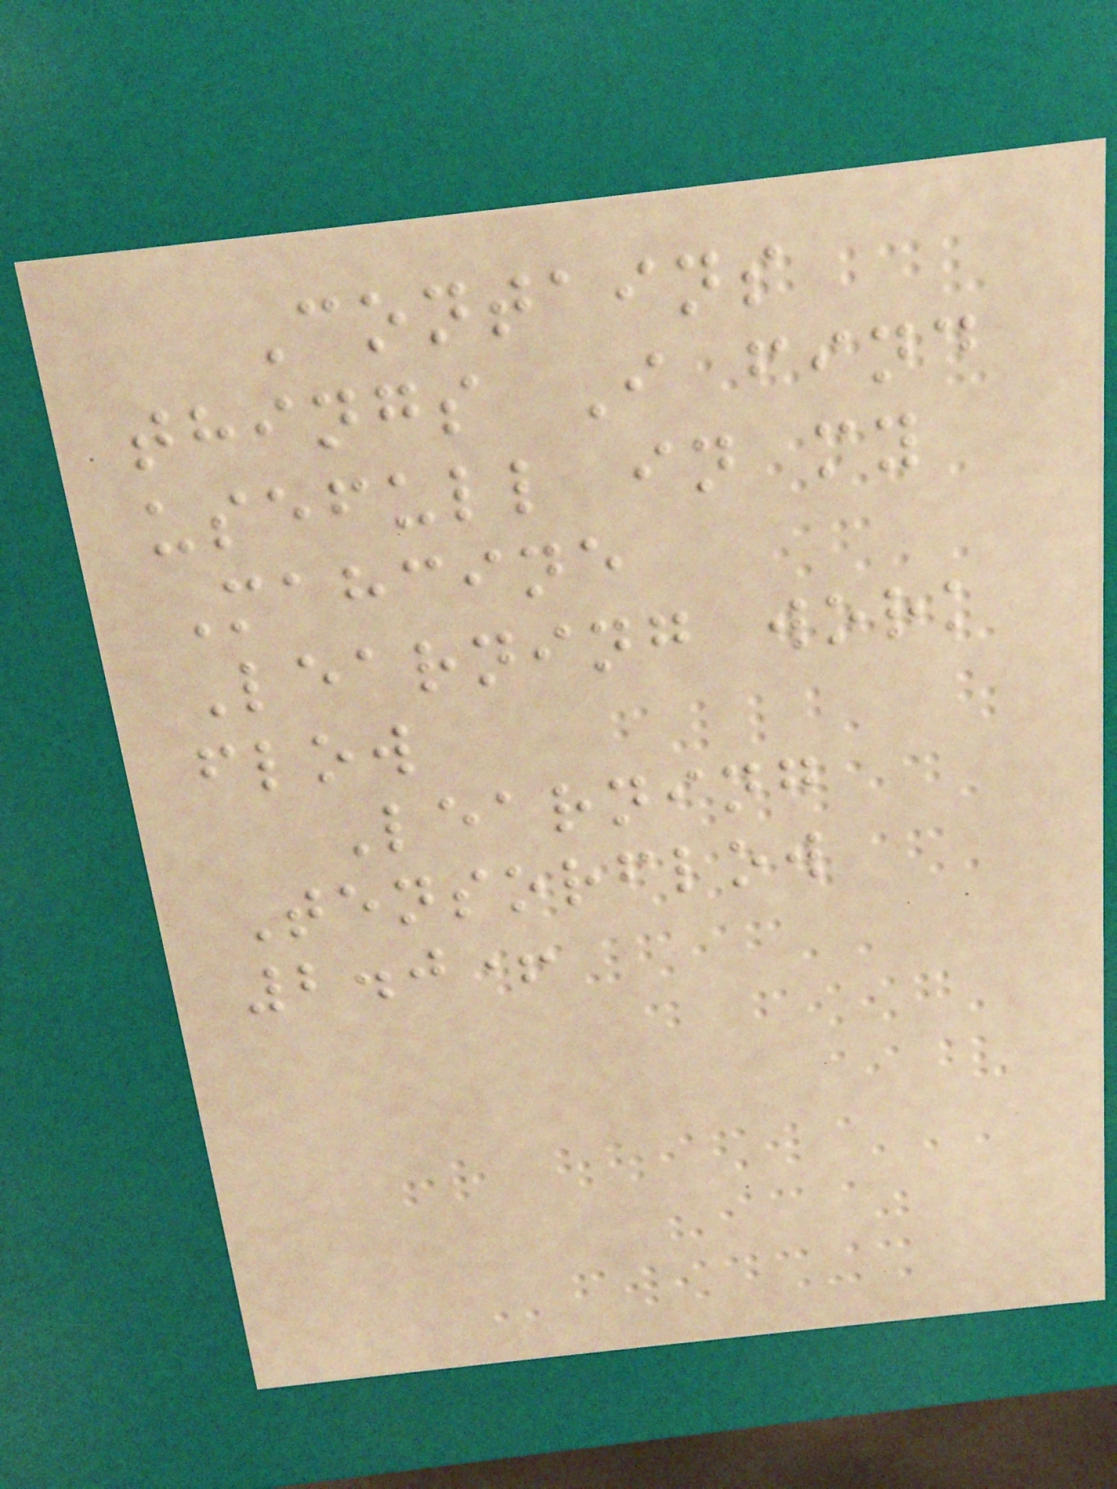Contains
things I find
usefull in my
Mahcine
Learning work
flow
Learning
Tensorflow
2.0+
